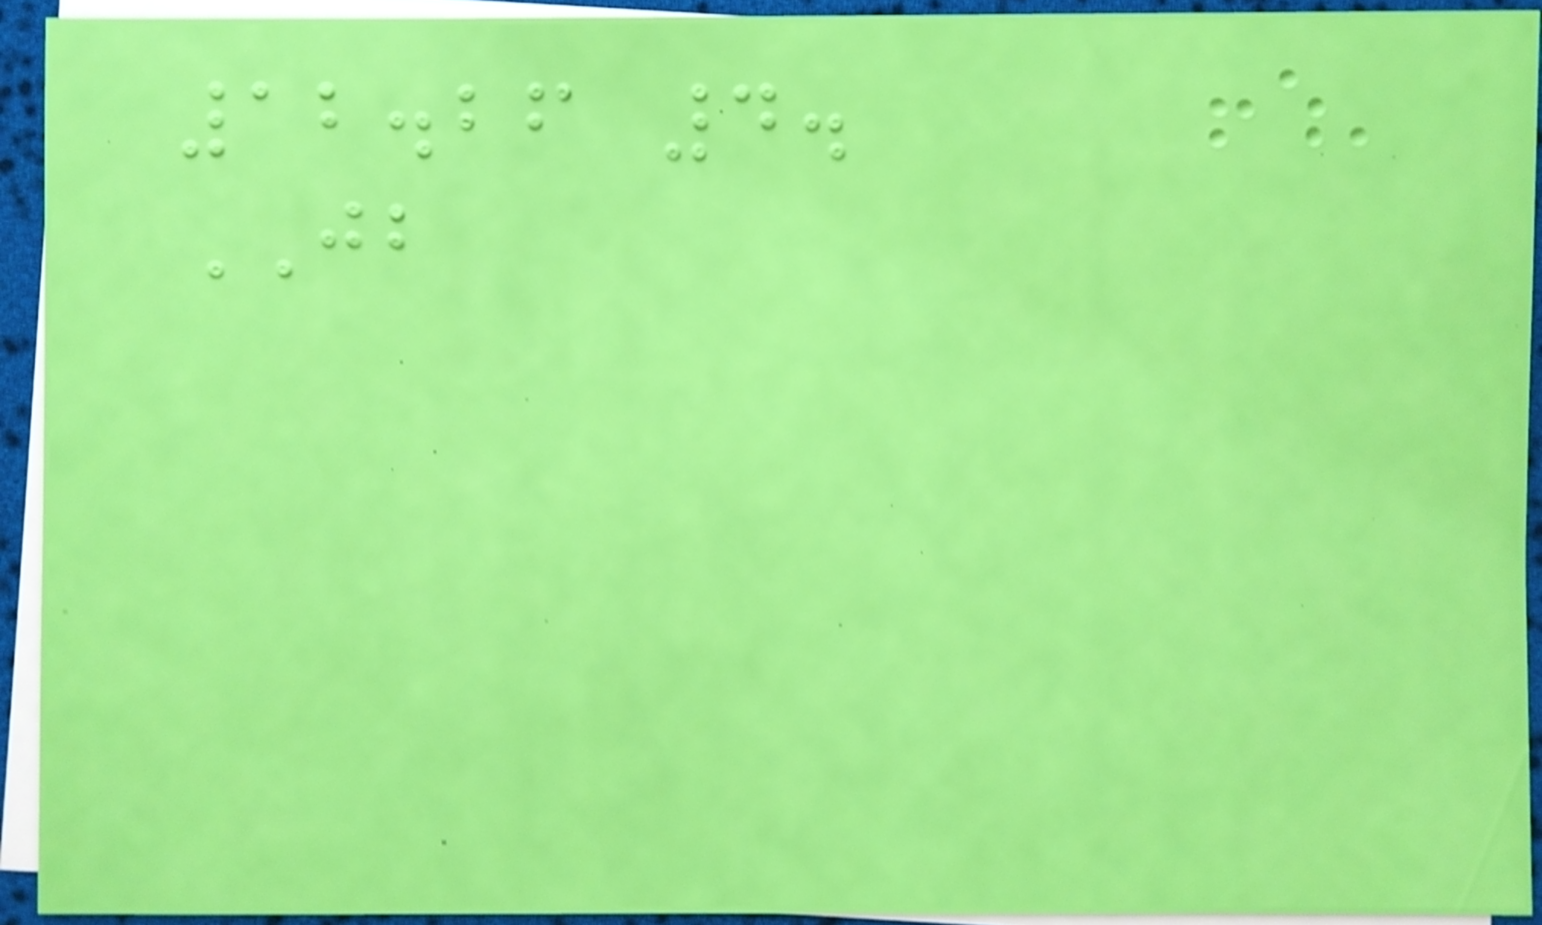12.26 4.
JB
